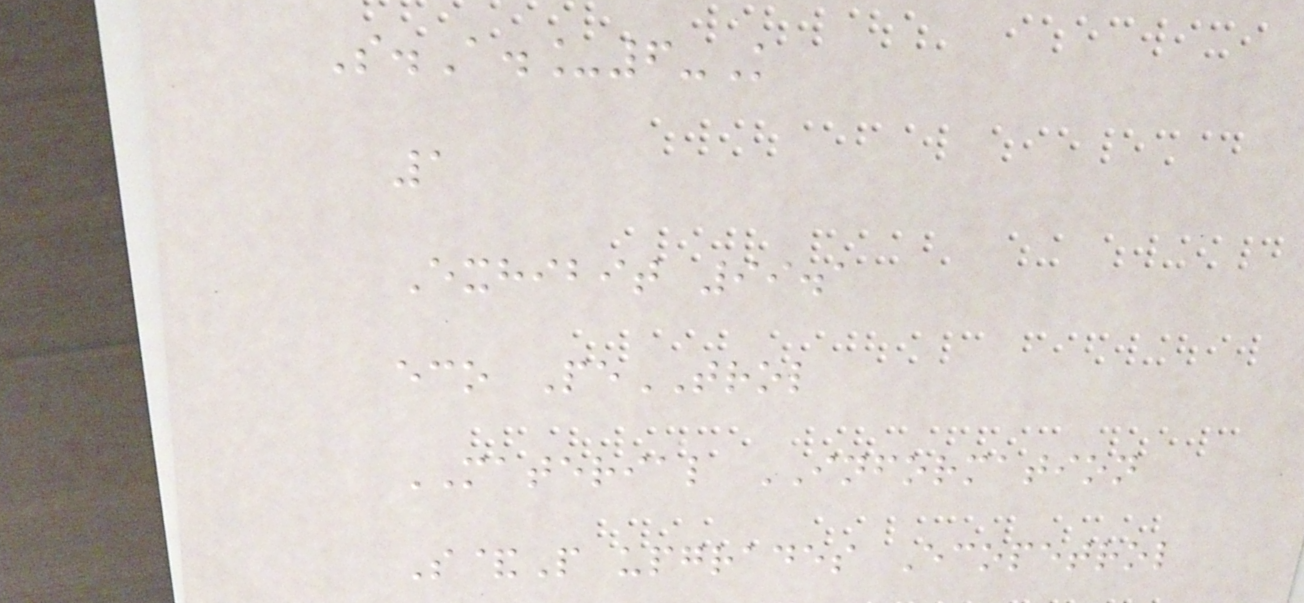S.A._6-K
1
Exhibit 99.1
eco PeTROL
MATERIAL INFORMATION
S&P upgrades Ecopetrol
